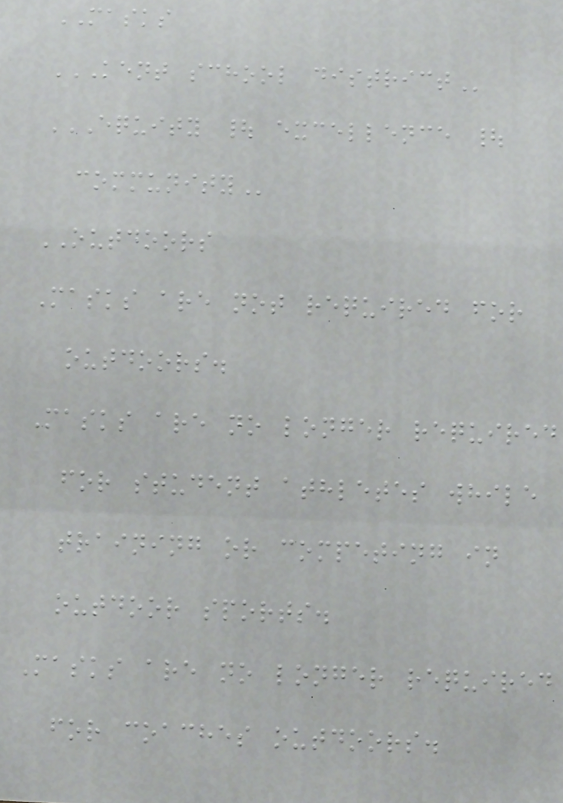MASKS
KENT SCHOOL DISTRICT
EQUITY | EXCELLENCE |
COMMUNITY
OUTDOORS
Masks are not required for
outdoors.
Masks are no longer required
for student athletes while
training or competing in
outdoor sports.
Masks are no longer required
for coaches outdoors.
